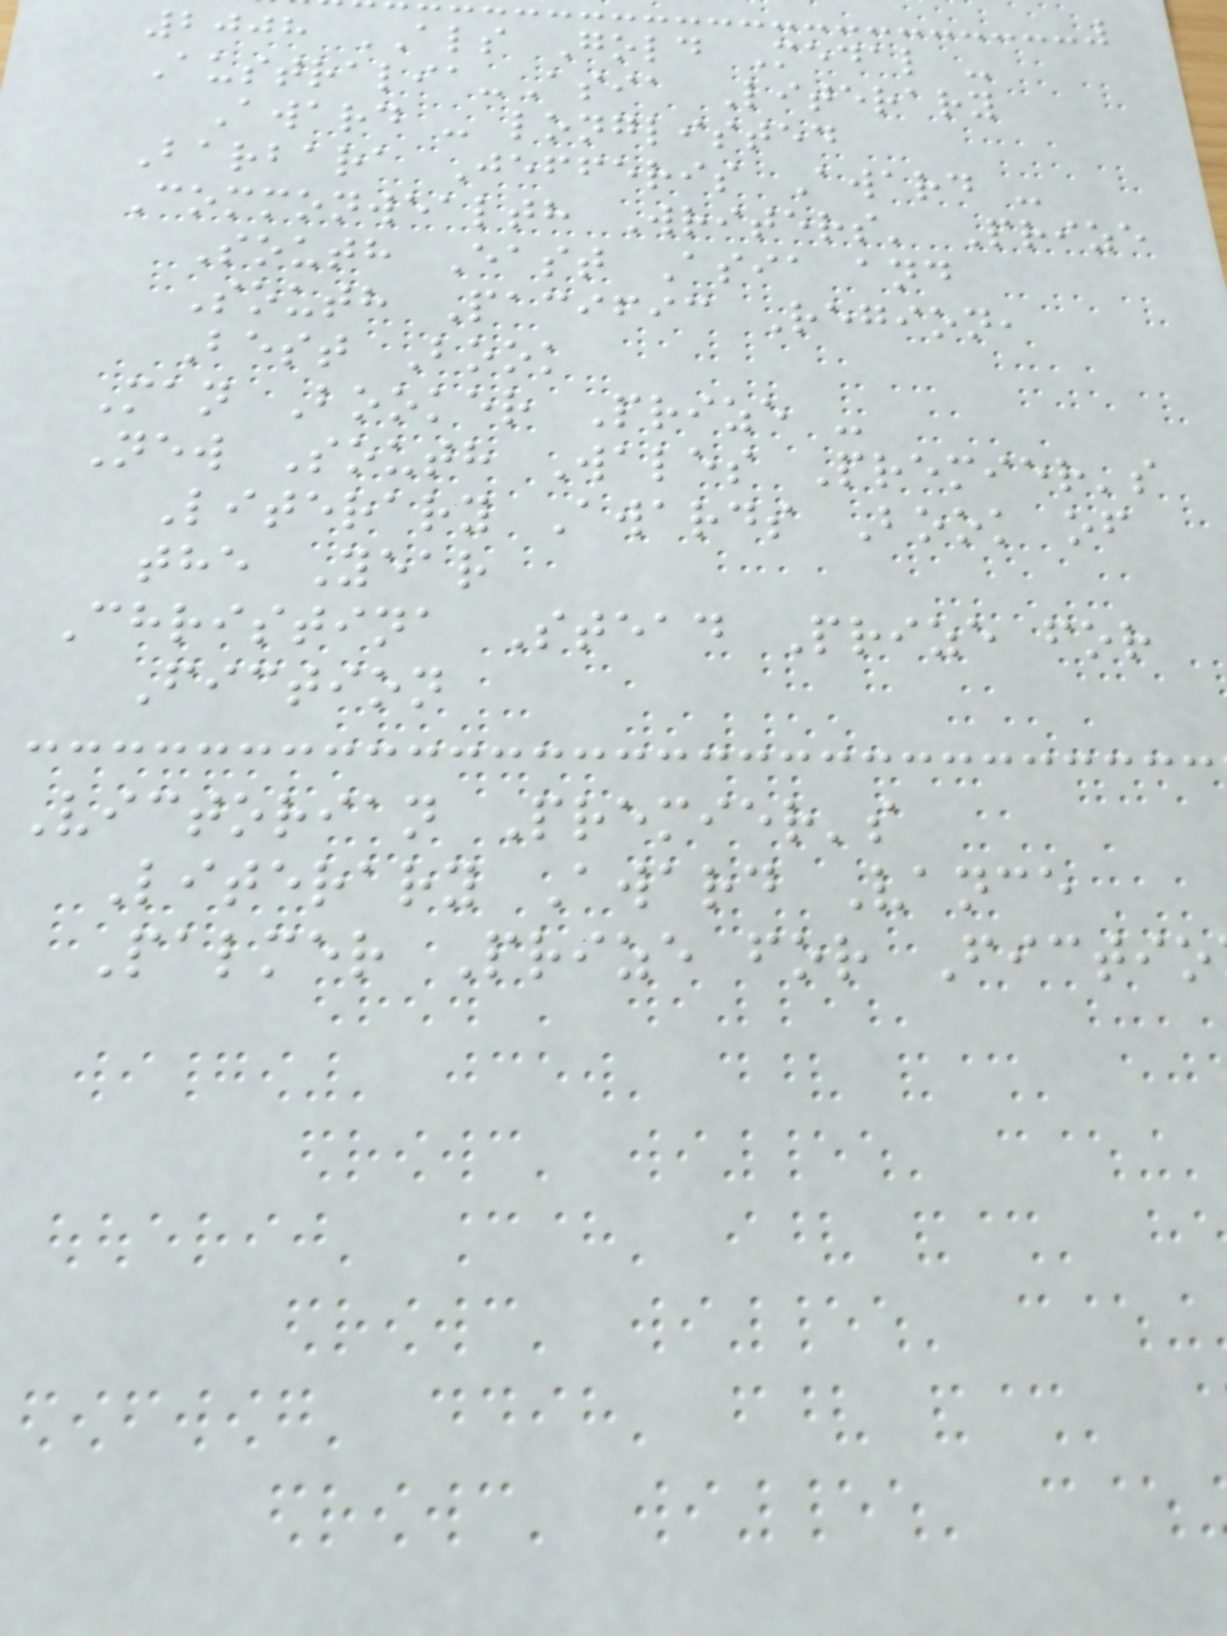2008 ALS Gold Medal -
Australia-Asia Literary
Award - longlisted
Barbara Jefferis Award -
Commonwealth Writers' Prize
South East Asia and
South Pacific Region,
Best Book
Man Booker Prize -
New South Wales Premier's
Literary Awards Book of
the Year
Christina Stead Prize for
Fiction
Victorian Premier's
Literary Award Vance
Palmer Prize for Fictio
